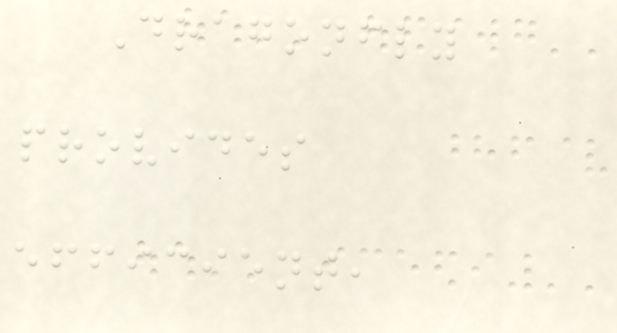Dragonfly
provides
efficient,
